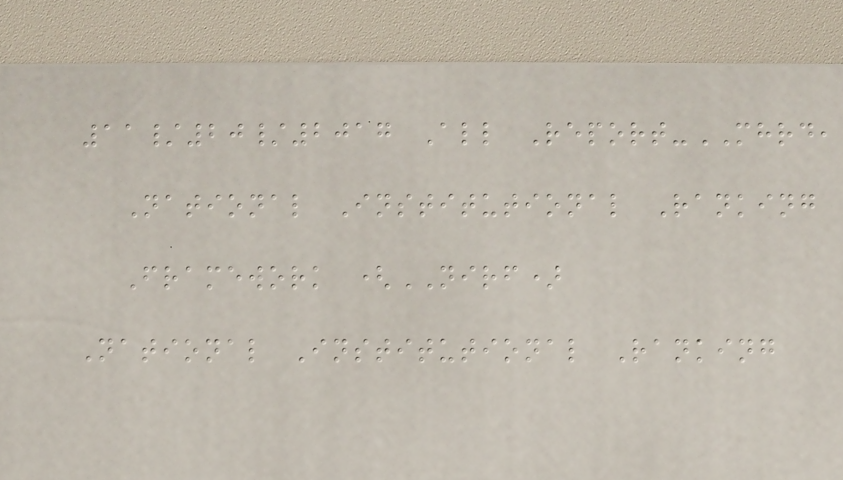11/20/2017 All Report-MHRD,
National Institutional Ranking
Framework (NIRF)
National Institutional Ranking
